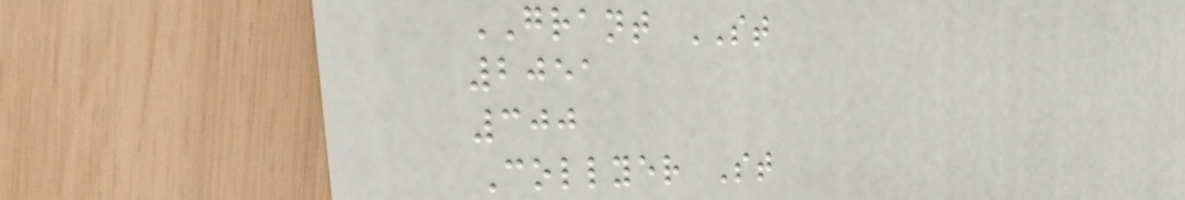GRANT ST
2051
300
Collyer St
